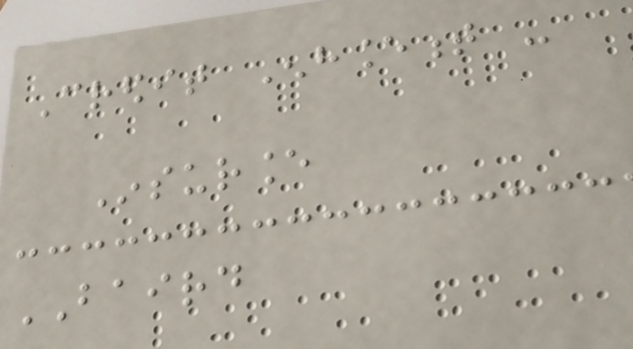Credit Enhancement -
Insurance
BAIRD
